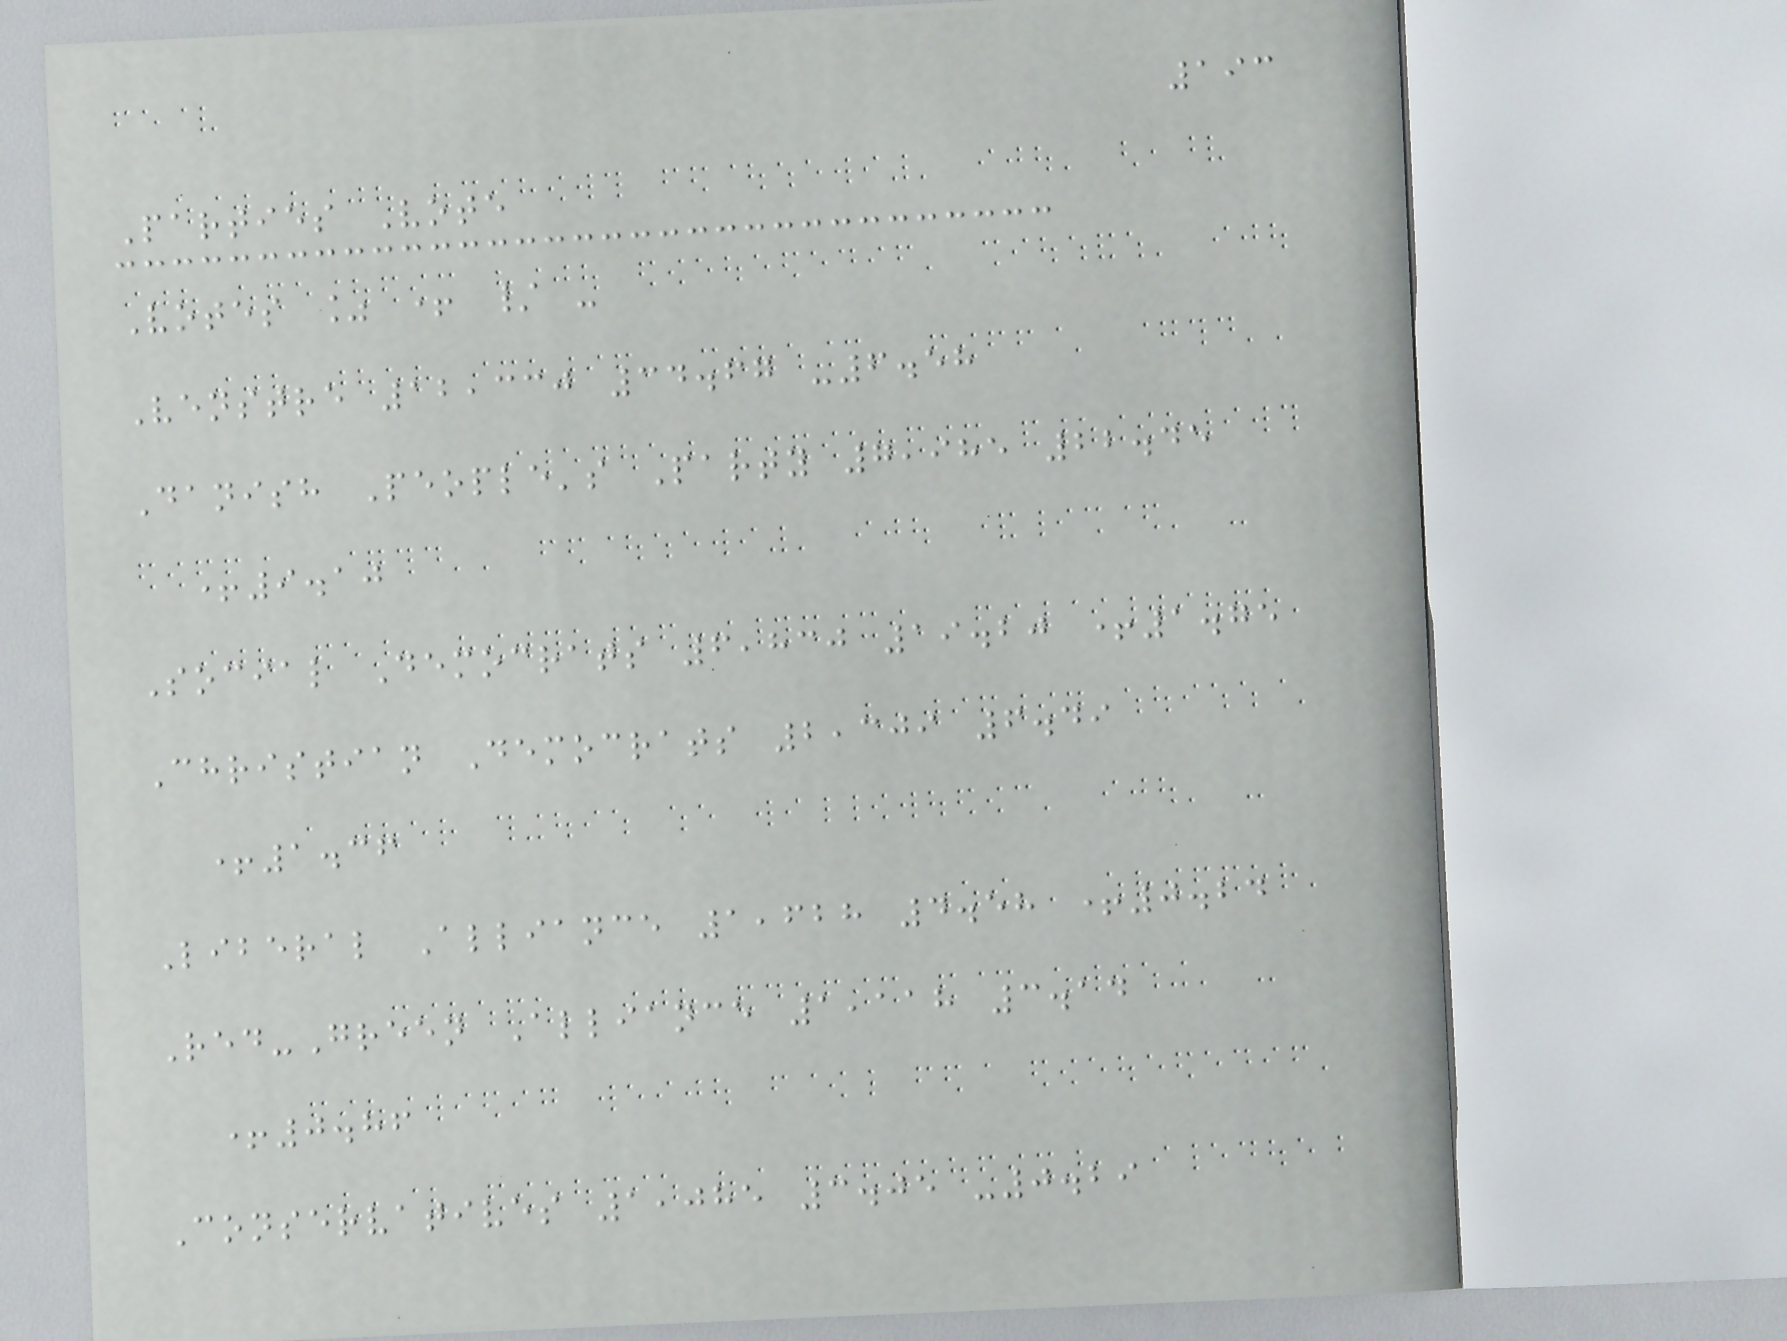193
Parties Vote
Votes % + / -
Venstre 12,330 34.67 -6.58
Danish People's Party 7,985 22.45
+9.10
Social Democrats 6,830 19.20 +1.75
Christian Democrats 2,309 6.49
+1.36
Liberal Alliance 1,628 4.58 +0.24
Red-Green Alliance 1,118 3.14
+0.86
Conservatives 1,085 3.05 -0.29
